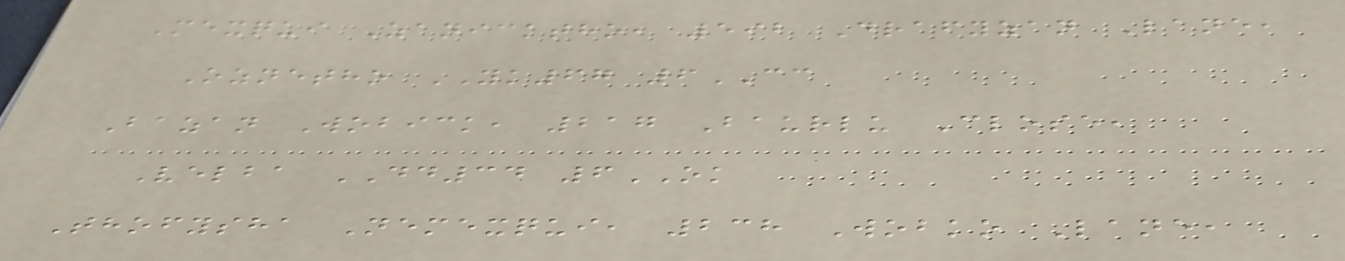Mexqui Zanicktho, 592 Drafyzan Lane,
Oznetho YK67 6CC
Bazan Wobick, 217 Baurlu Close,
Velba DD34 6OK
Thofysha Nemexqui, 238 Wobko Lane,
